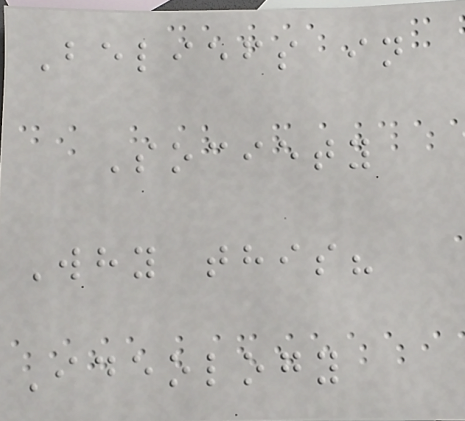Beliefs in
Society
Why this?
Ideology
